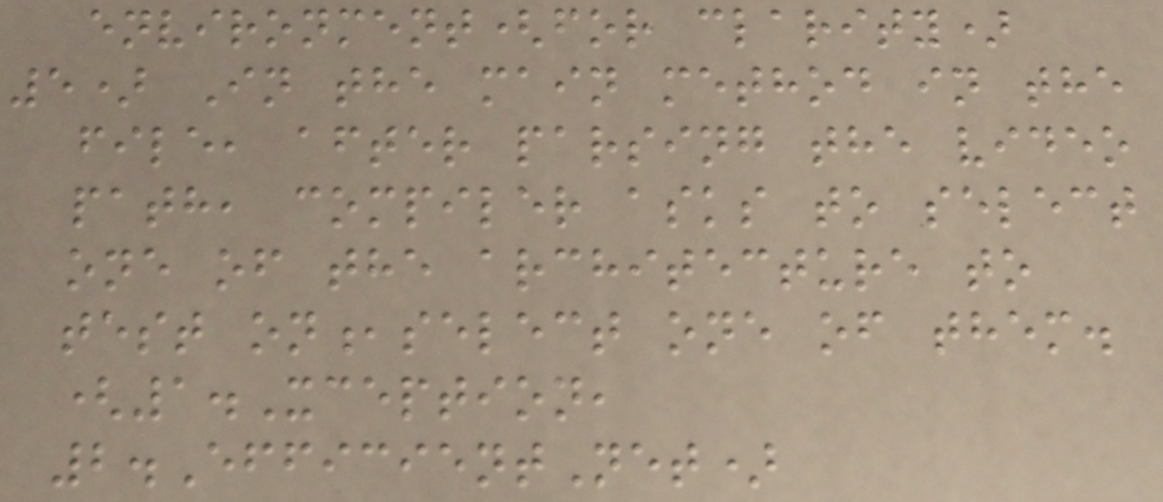environment(for clarity)
5) In the main method in the
file, after parsing the video
path, compiler asks to select
one of the architecture to
test on,select one of them.
(1.Xception,
2.EfficientNet)
